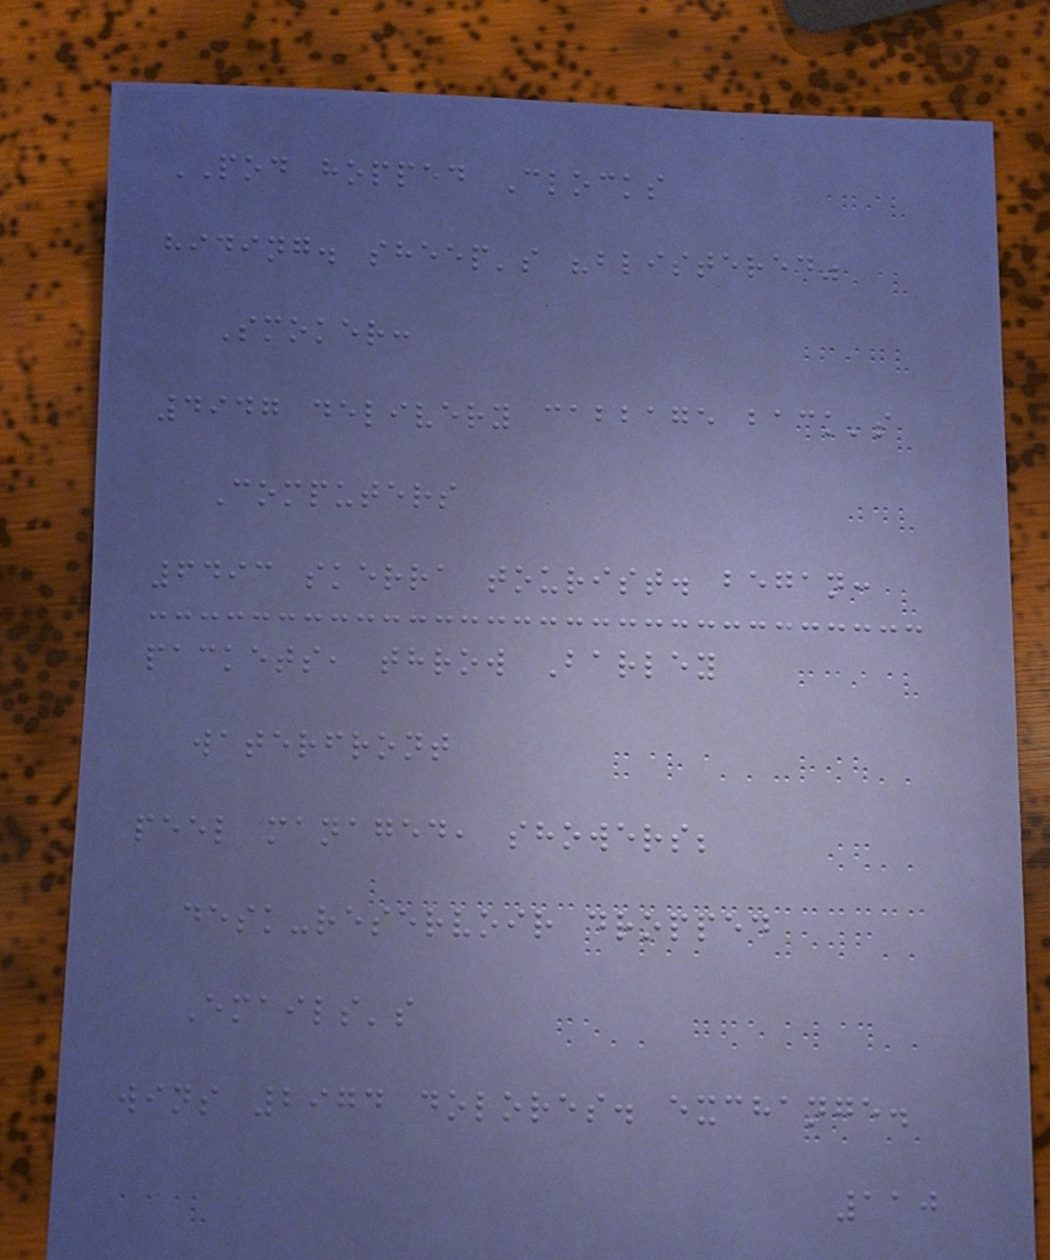POD hopped Clocks
hiding. sheep's "blistered"
Smoker:
4947 delivery cabbage back's
Computers
6493 skerra tourist. began:
packets, throw Barley
waterfront
peel managed, showers;
desk-reservoir dropped
Emails's
wins 2974 dolores. exchange.
110
